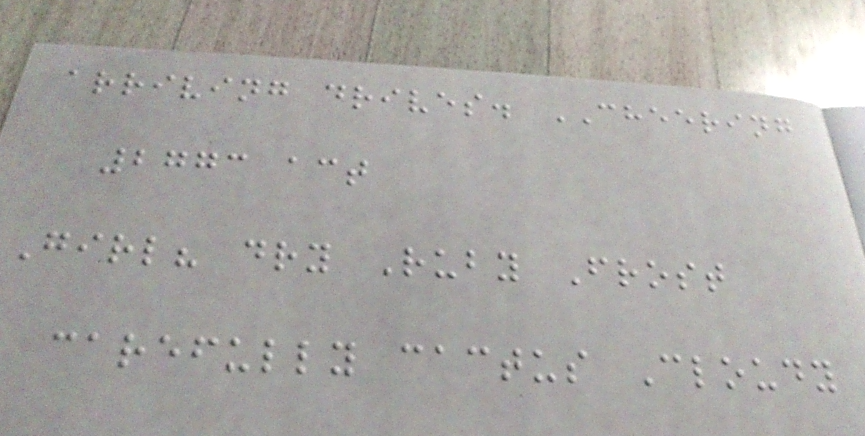arriving drives. CHEERING
2773 act
Girl? dry Ruby Frost
carefully cactus Cloudy
